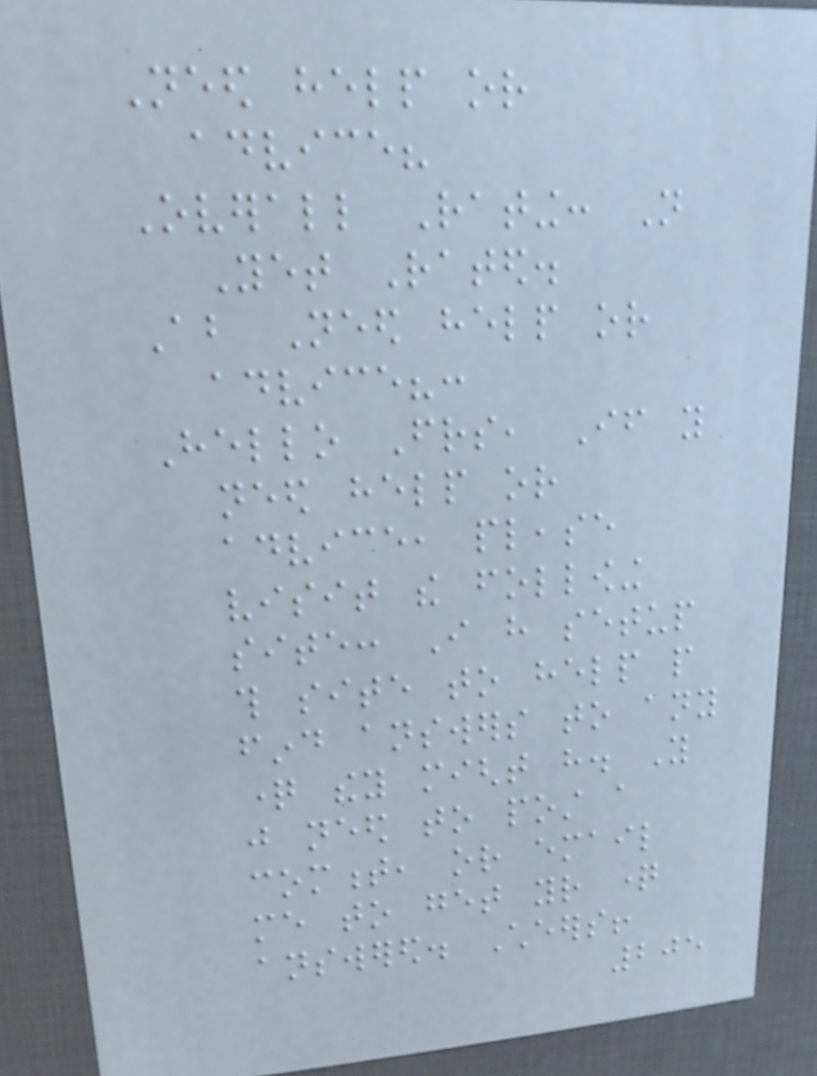Need help or
advice?
Overall Rating: Not
Yet Rated.
About Need help or
advice?:
Hello Friends, If you
need help or
advice, please
visit the following
site: I have setup
this site to help people
find answers to any
question they might have. You
just need to post a
comment, or email
me to get your question
answered. Cheers!
205
